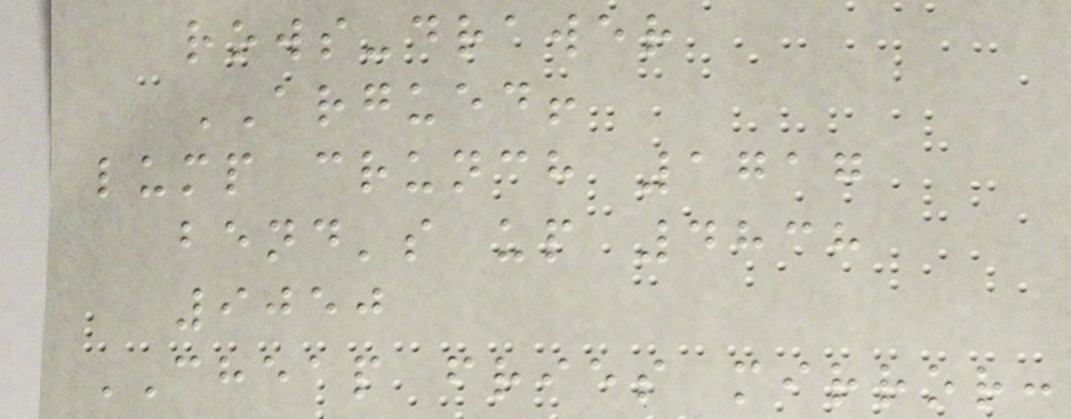rows-drawer
ARGUED!
lump crunch 1717
bend's up 4838
9050
CHEAP fries mirror:
